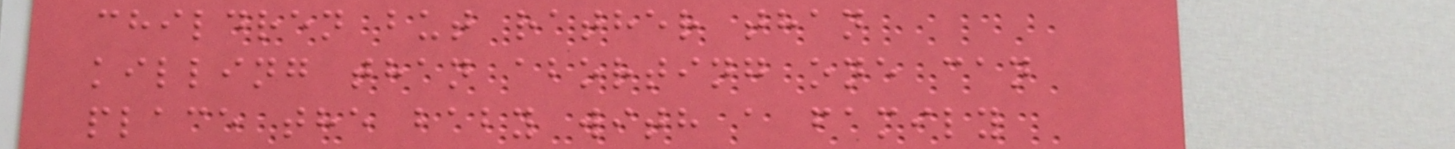children but rather than
killing than aborting one can
place the baby with a family
